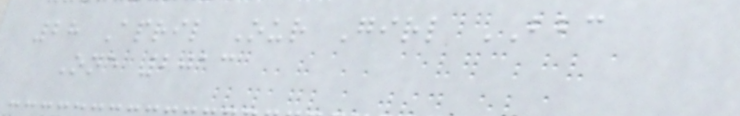28 April Our Girl BBC
One 2013
